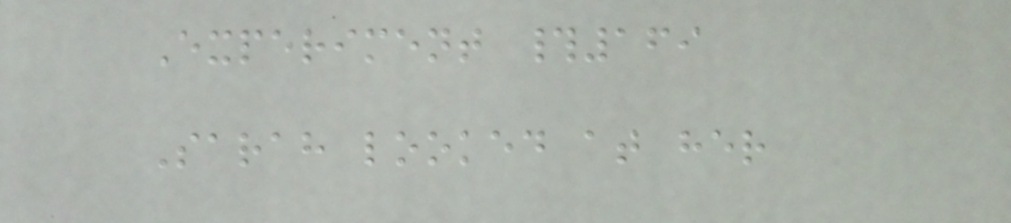Experiment #169
Sarah looked at her
